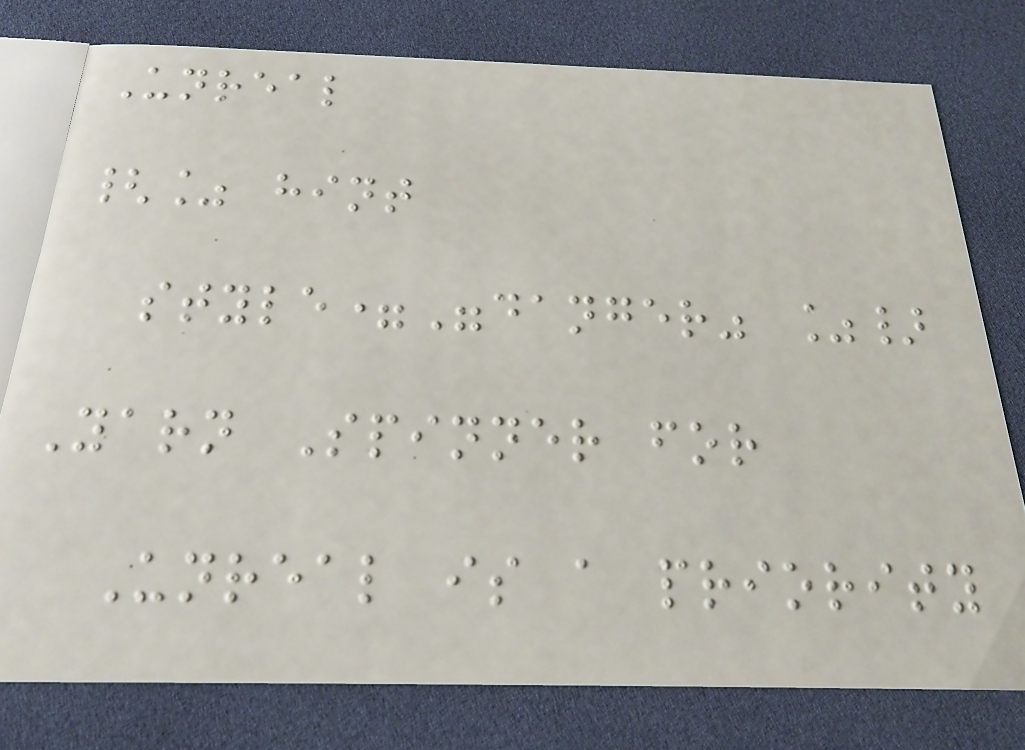Unreal
{% hint
style="danger" %}
Yarn Spinner for
Unreal is a priority
